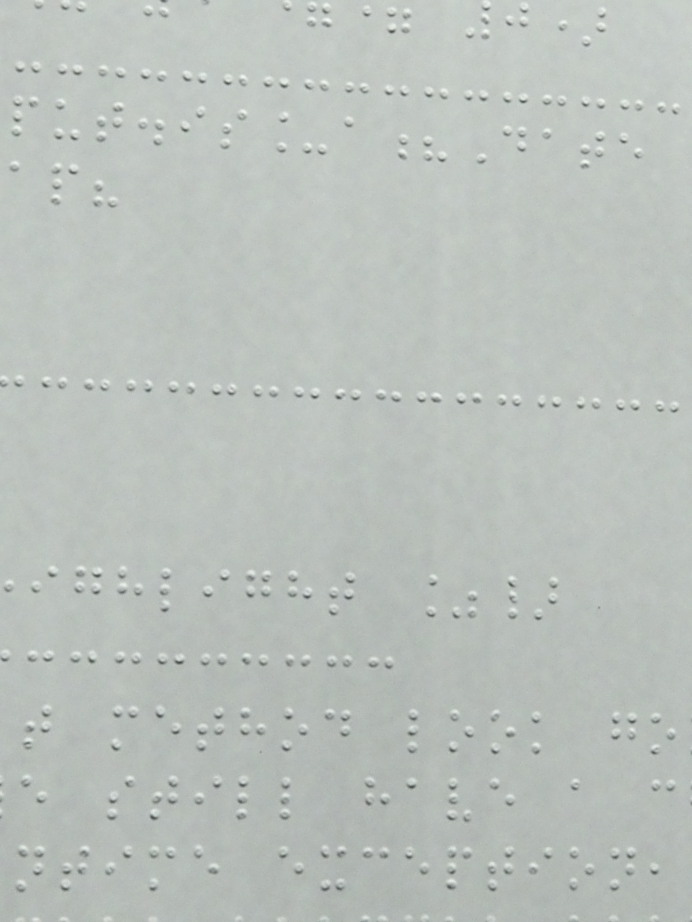put.is_a?Date
ighlight %}
t method look go
e still have a c
ntime exception,
